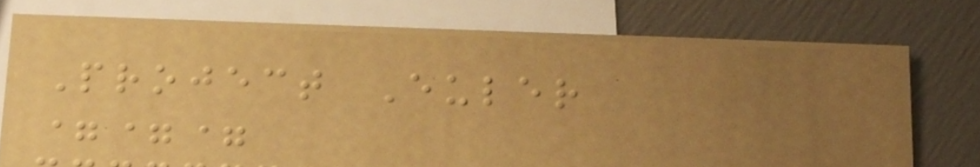Project Euler
===
